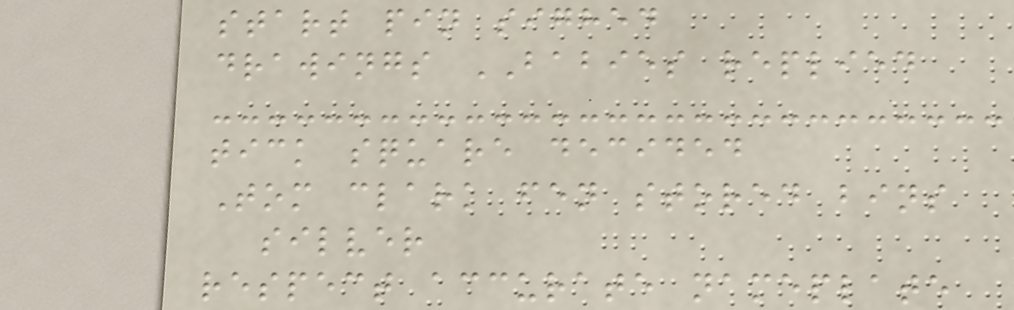start pin sighed
drawings BABIES replied
tick square decided
Tom clark fen stored bins
silver
respect accurate nameplate
